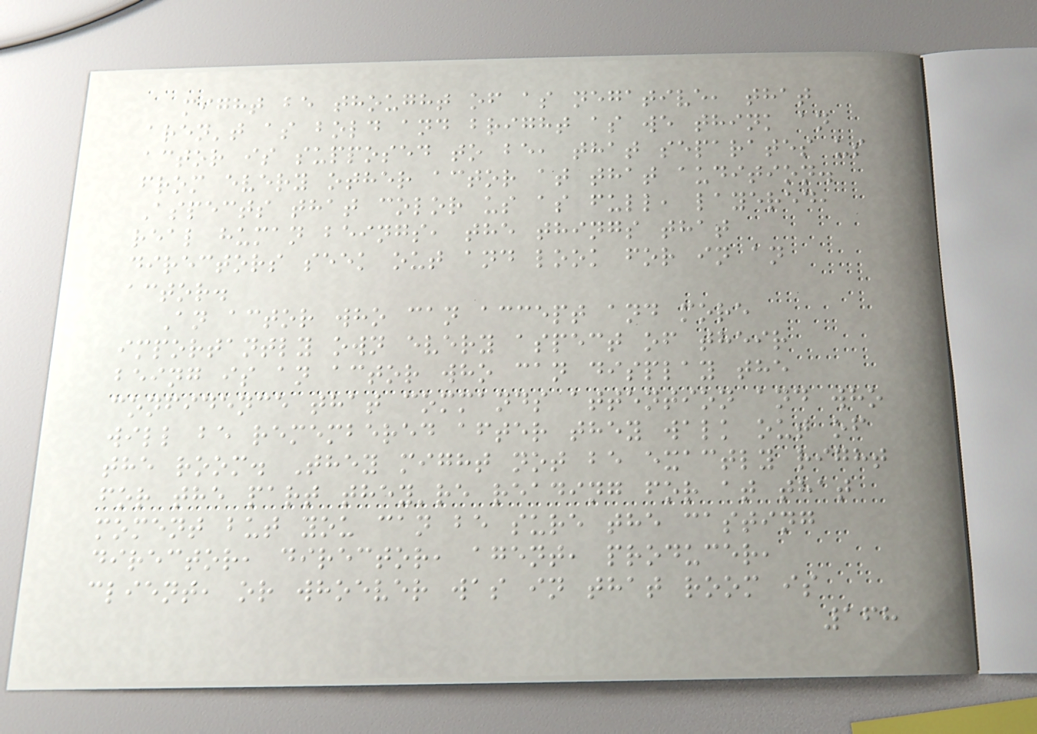might be thought of as negative, that
aren't as bold and bright as we think an
actor is supposed to be, that separates us
from every other actor at that audition.
Aspects that color us as full, layered,
real human beings, the things that
directors seek out and look for in an
actor.
An actor who can accept and more
importantly own every aspect of their
being is an actor who can display the
confidence that commands attention and who
will be remembered after they walk out of
the room. They might not be exactly right
for the part they're reading for at that
moment but you can be sure the casting
director, director, agent, producer,
client, or whoever was in that room is
168
